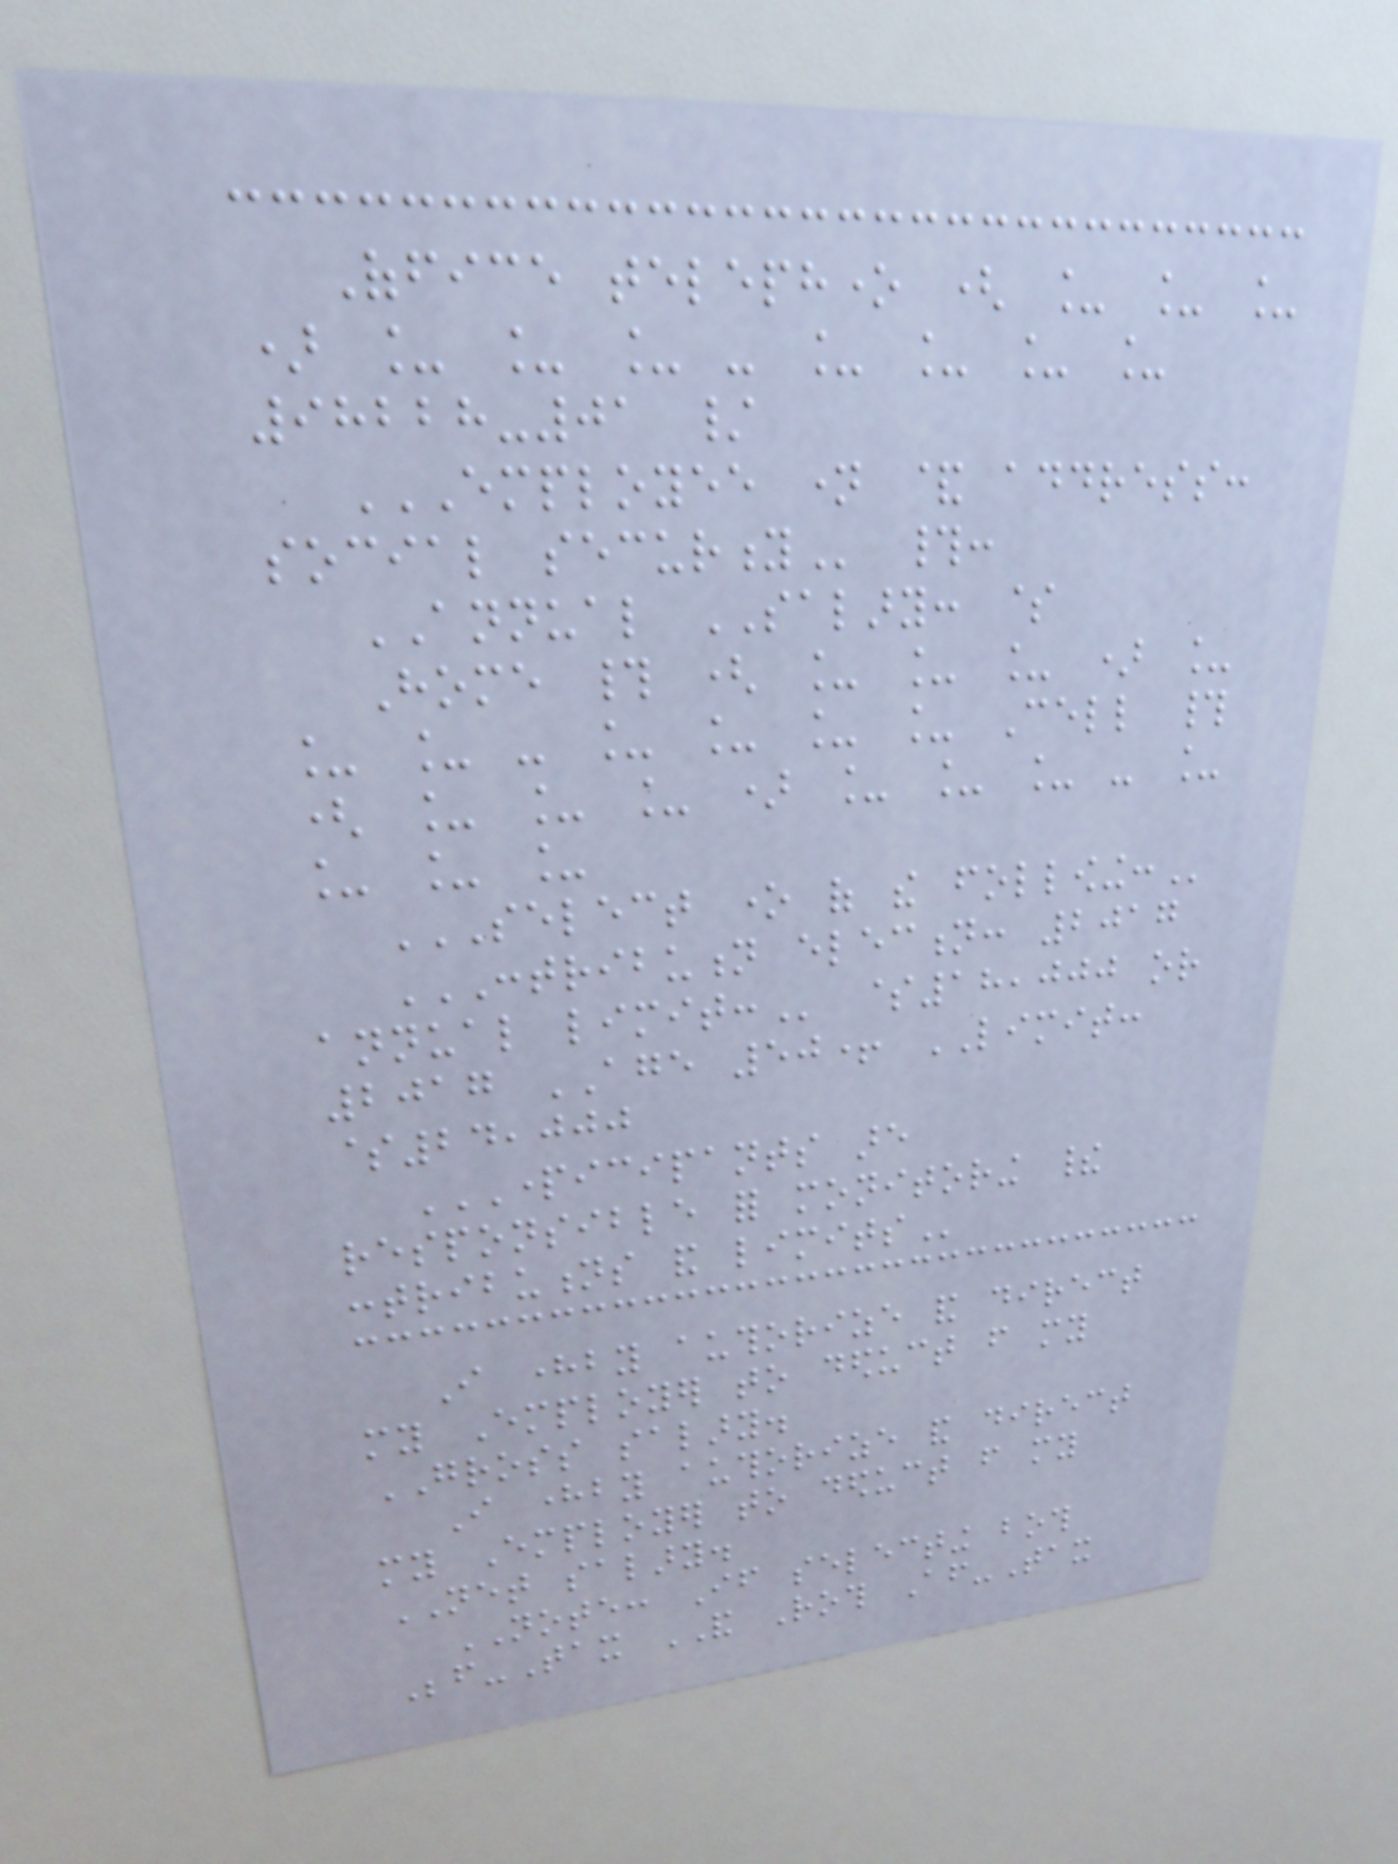Office telephone ( _ _ _
) _ _ _ - _ _ _ _
98228-01 /
EMPLOYEE NAME & ADDRESS:
SOCIAL SECURITY #:
ANNUAL SALARY: $
Home # ( _ _ _ ) _
_ _ - _ _ _ _ Cell #
( _ _ _ ) _ _ _ - _
_ _ _
SELECT ONE OF THE FOLLOWING:
CONTRIBUTION ELECTION: 2017
ANNUAL LIMIT: $18,000 or
2017 AGE 50+ LIMIT:
$24,000
PARTICIPANTS ARE
RESPONSIBLE FOR MONITORING THEIR
CONTRIBUTIONS AND LIMITS
I hereby authorize and direct
my Employer to deduct from my
GROSS salary.
I hereby authorize and direct
my Employer to deduct from my
NET salary.
NOTE: If selecting both
Before-Tax AND Roth After-Tax
